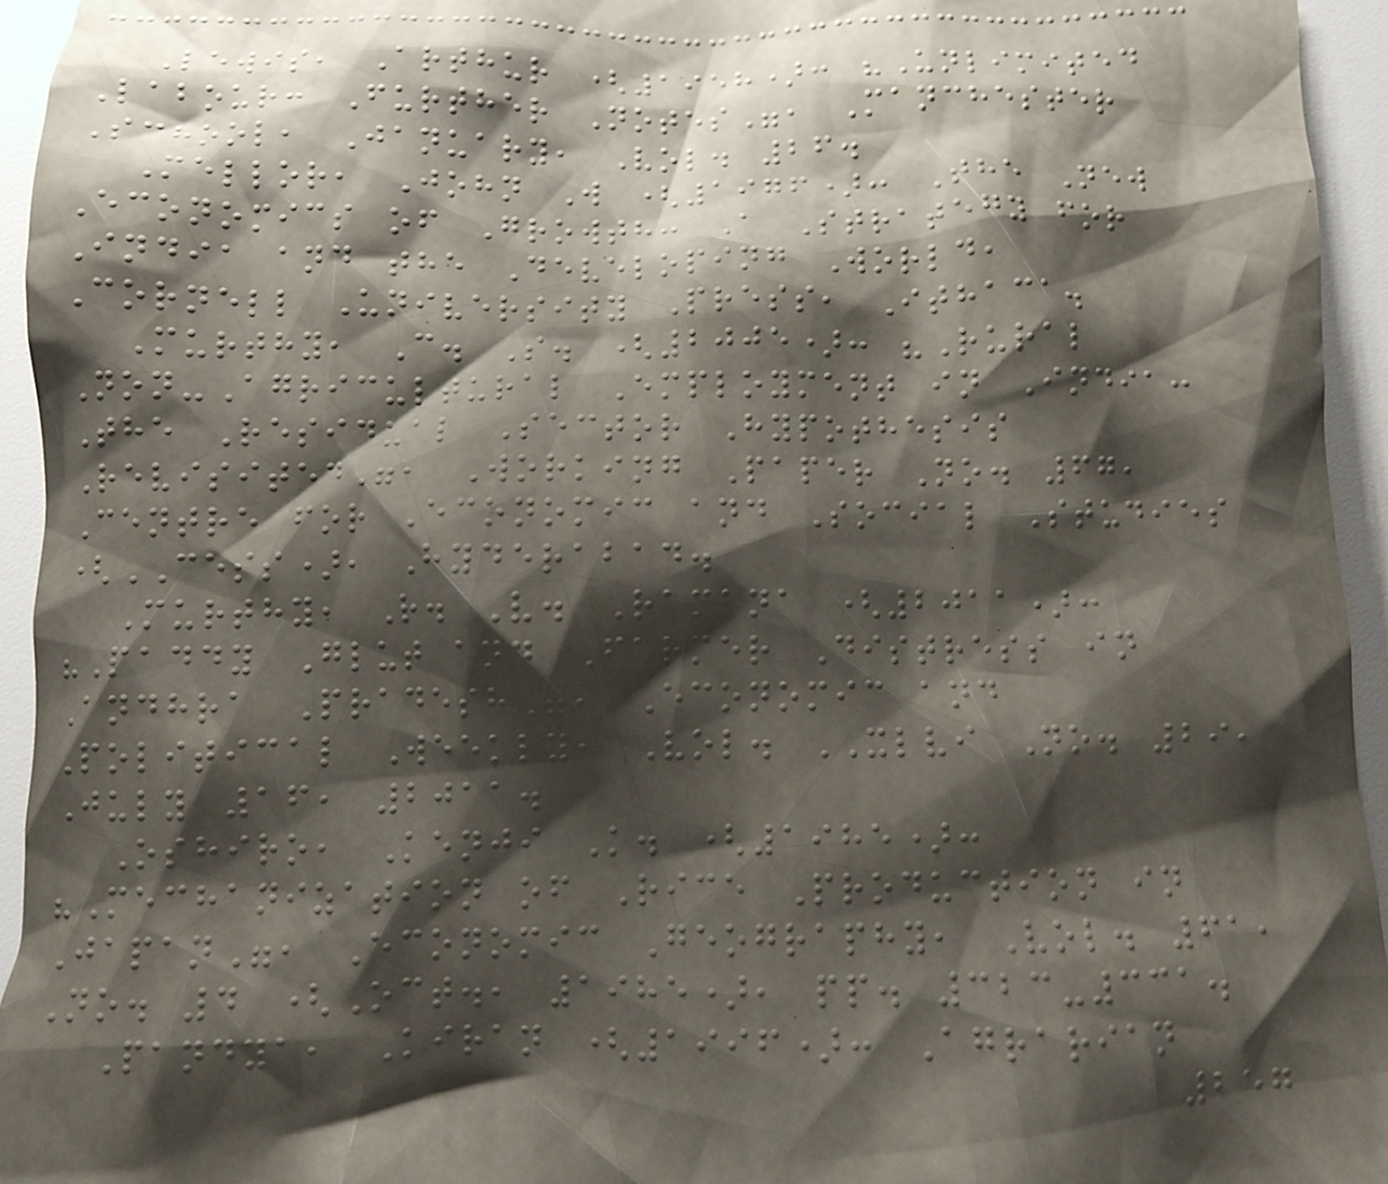Lewis, Arthur (1958): "Unlimited
Labour: Further Notes", Manchester
School, January, Vol. 26.
Mellor, John W (1976): The New
Economics of Growth: A Strategy for
India and the Developing World,
Cornell University Press, Ithaca.
Murthy, C. S. (2005): "Rural
Non-Agricultural Employment in India:
The Residual Sector Hypothesis
Revisited", Working Paper No. 67,
Centre for Economic and Social Studies
(CESS), Hyderabad.
Murthy, R. V. Ramana (2011):
"Paddy Glut and Farmer Distress in
Andhra Pradesh", Economic and
Political Weekly, Vol. XLVI No. 29,
July 16, 2011.
Oshiro, Kenji K. (1985):
"Mechanization of Rice Production in
Japan", Economic Geography, Vol. 61,
No. 4 (Oct., 1985), pp. 323-331.
Pandya, Kiran (1996): Agrarian
257
